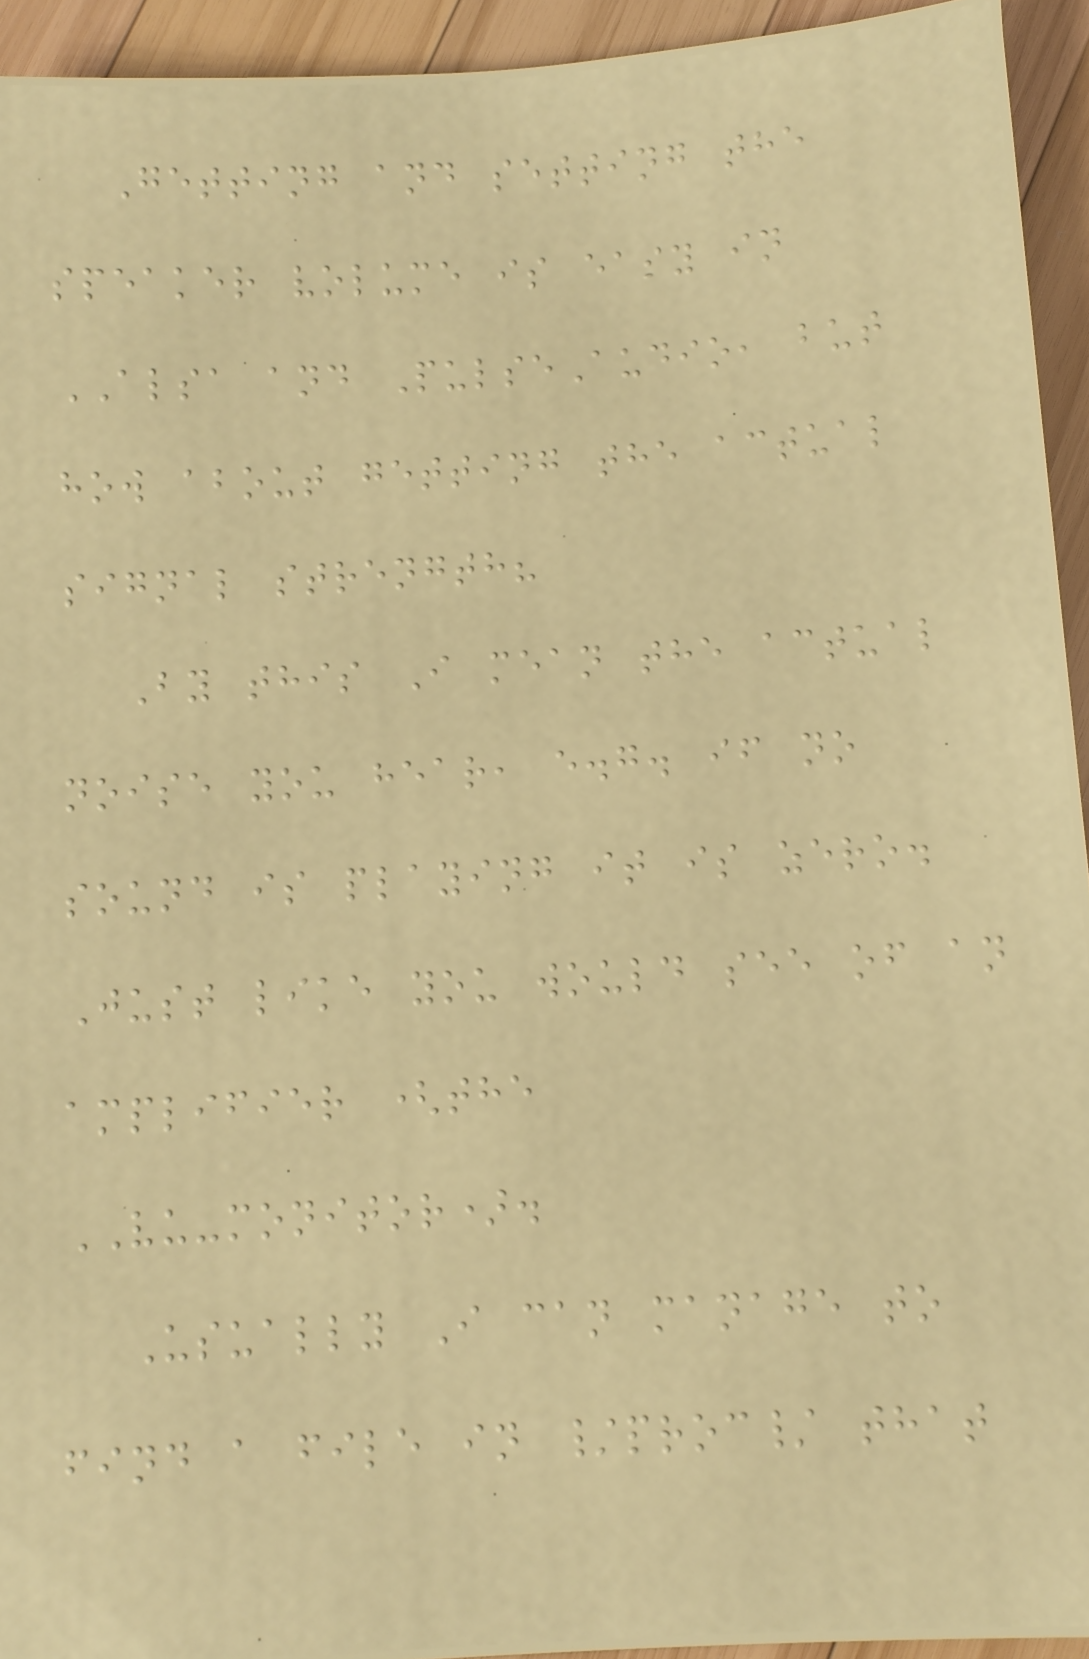Getting and setting the
speaker volume is easy in
ALSA and PulseAudio, but
how about getting the actual
signal strength?
By this I mean the actual
noise you hear, e.g. if no
sound is playing it is zero.
Just like you would see of an
amplifier (the
VU-monitor).
Usually I can manage to
find a file in /proc/ that
